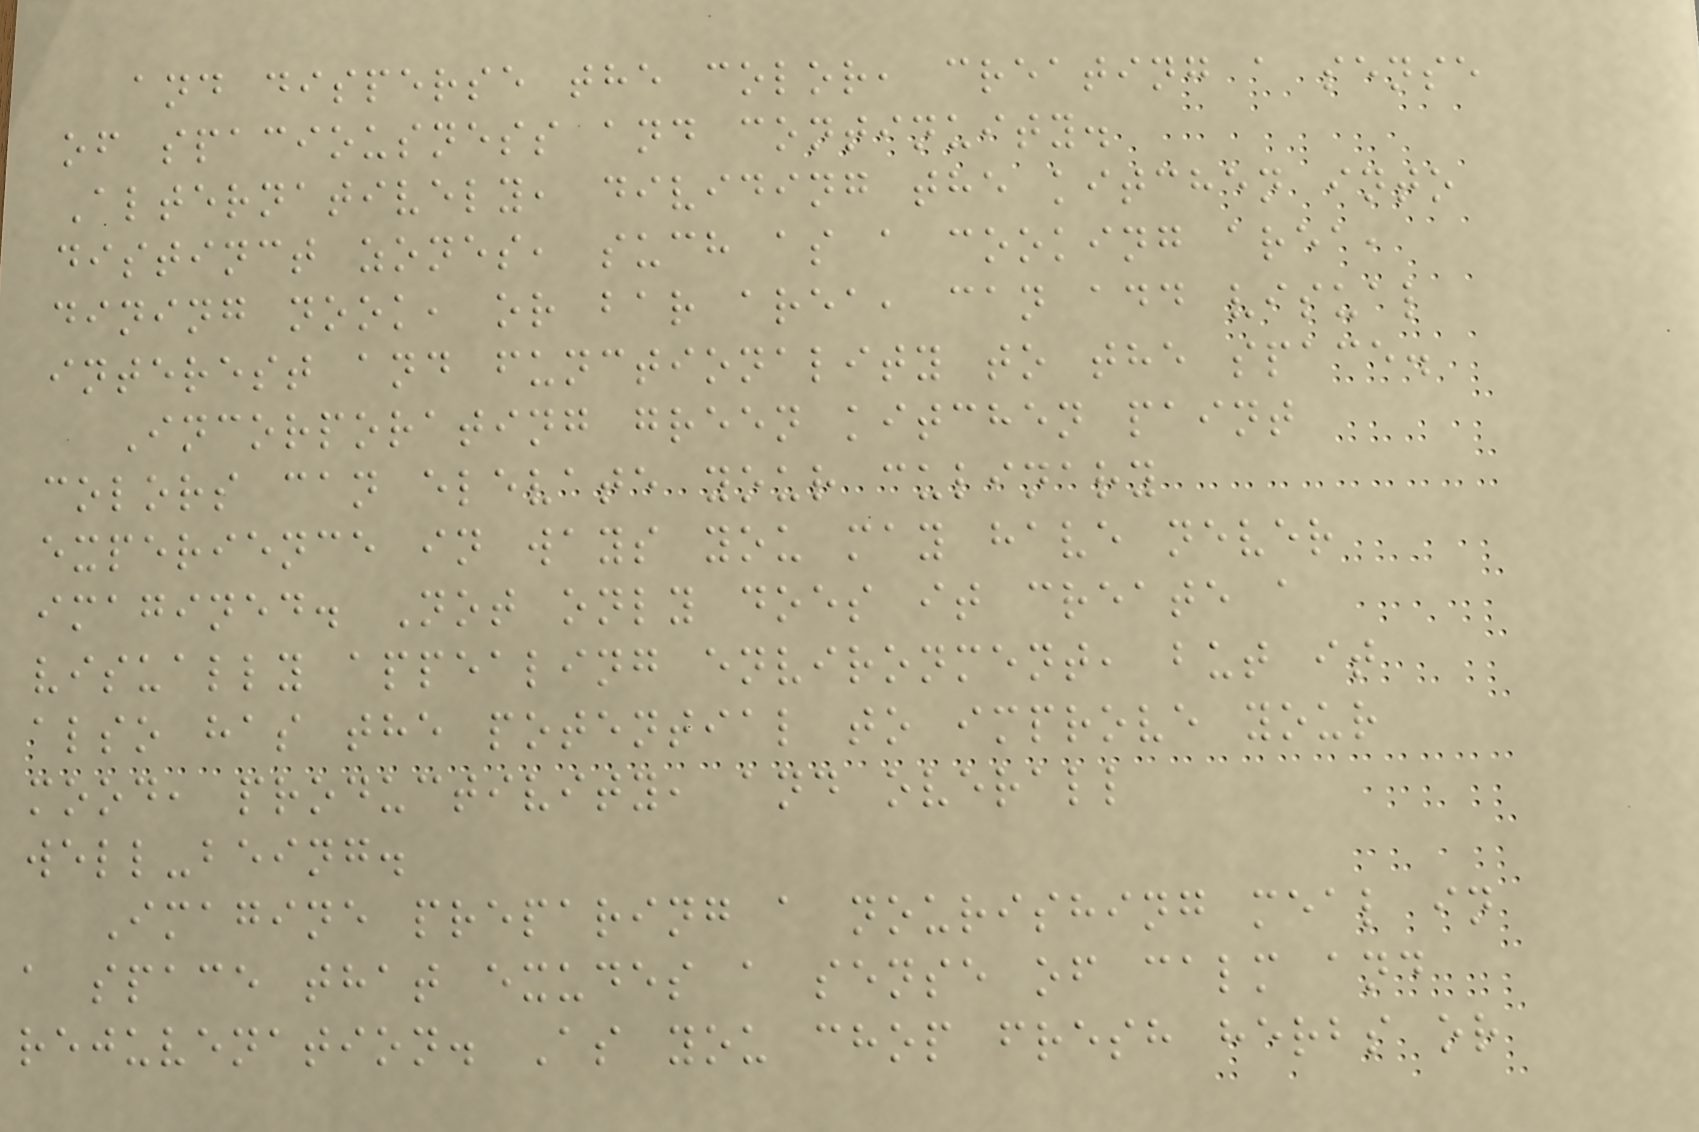and disperse the color, creating a sense
of spaciousness and continuity.
Alternatively, dividing the kitchen into
distinct zones, such as a cooking area,
dining nook, or bar area, can add visual
interest and functionality to the space.
Incorporating green kitchen paint
colors can elevate your culinary
experience in ways you may have never
imagined. Not only does it create a
visually appealing environment, but it
also has the potential to improve your
mood, productivity, and overall
well-being.
Imagine preparing a nourishing meal in
a space that exudes a sense of calm and
rejuvenation. As you chop fresh herbs or
